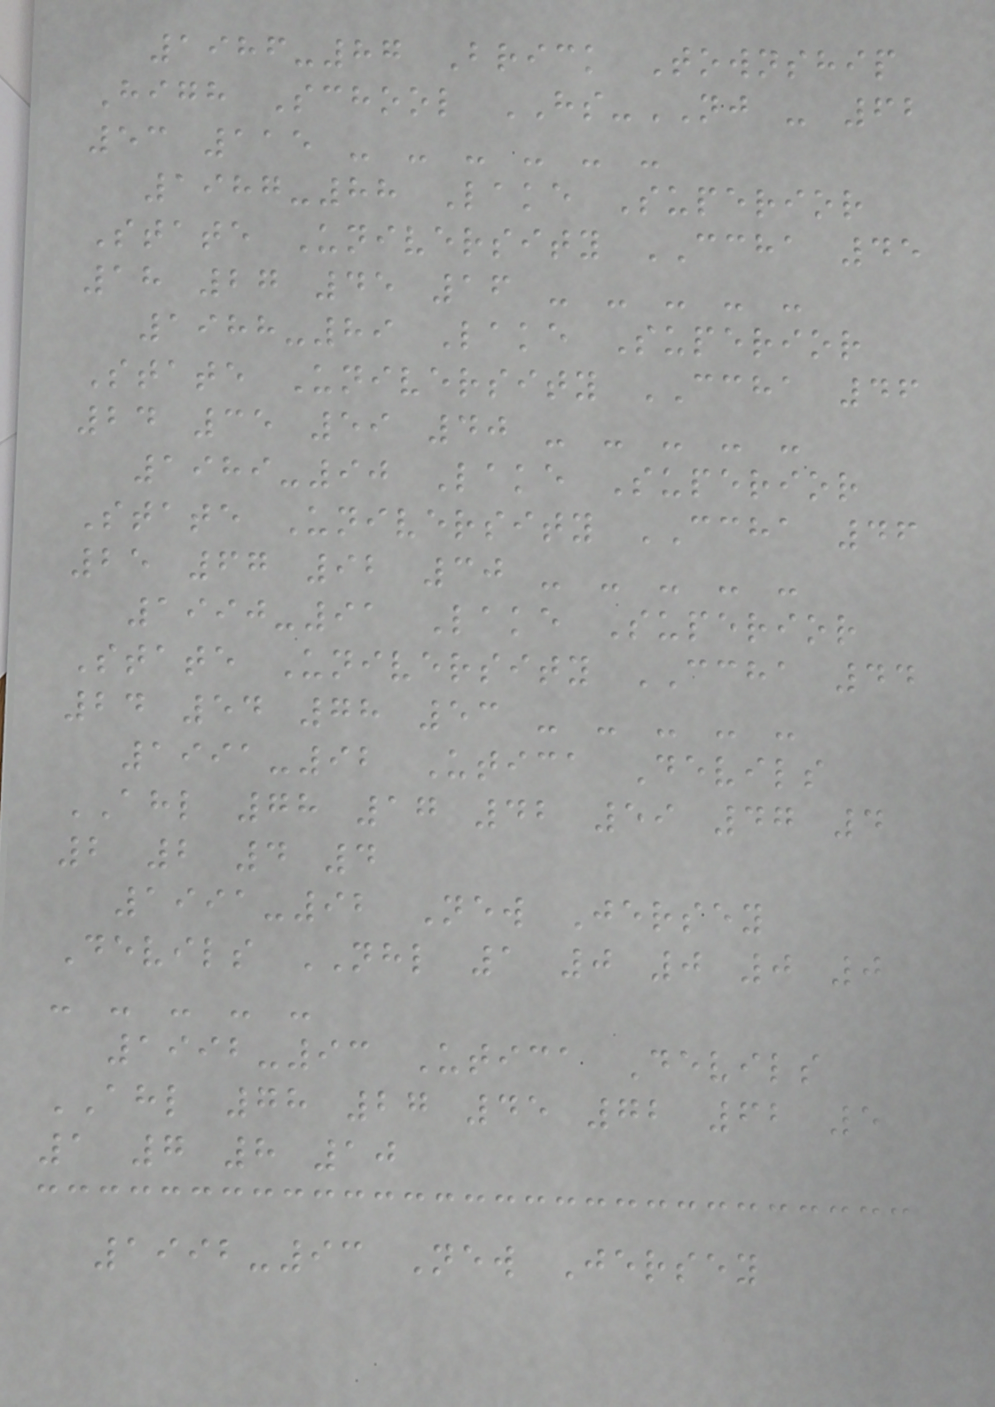1986-87 Brick Township
High School HS-NJ - 62
53 115 - - - - - -
1987-88 Lake Superior
State University CCHA 45
18 27 45 16 - - - - -
1988-89 Lake Superior
State University CCHA 46
24 35 59 40 - - - - -
1989-90 Lake Superior
State University CCHA 46
25 67 92 30 - - - - -
1990-91 Lake Superior
State University CCHA 44
24 54 78 53 - - - - -
1991-92 Utica Devils
AHL 78 17 42 59 47 4
2 2 4 4
1991-92 New Jersey
Devils NHL 1 0 0 0 0
- - - - -
1992-93 Utica Devils
AHL 78 27 45 72 62 5
1 7 8 10
1992-93 New Jersey
